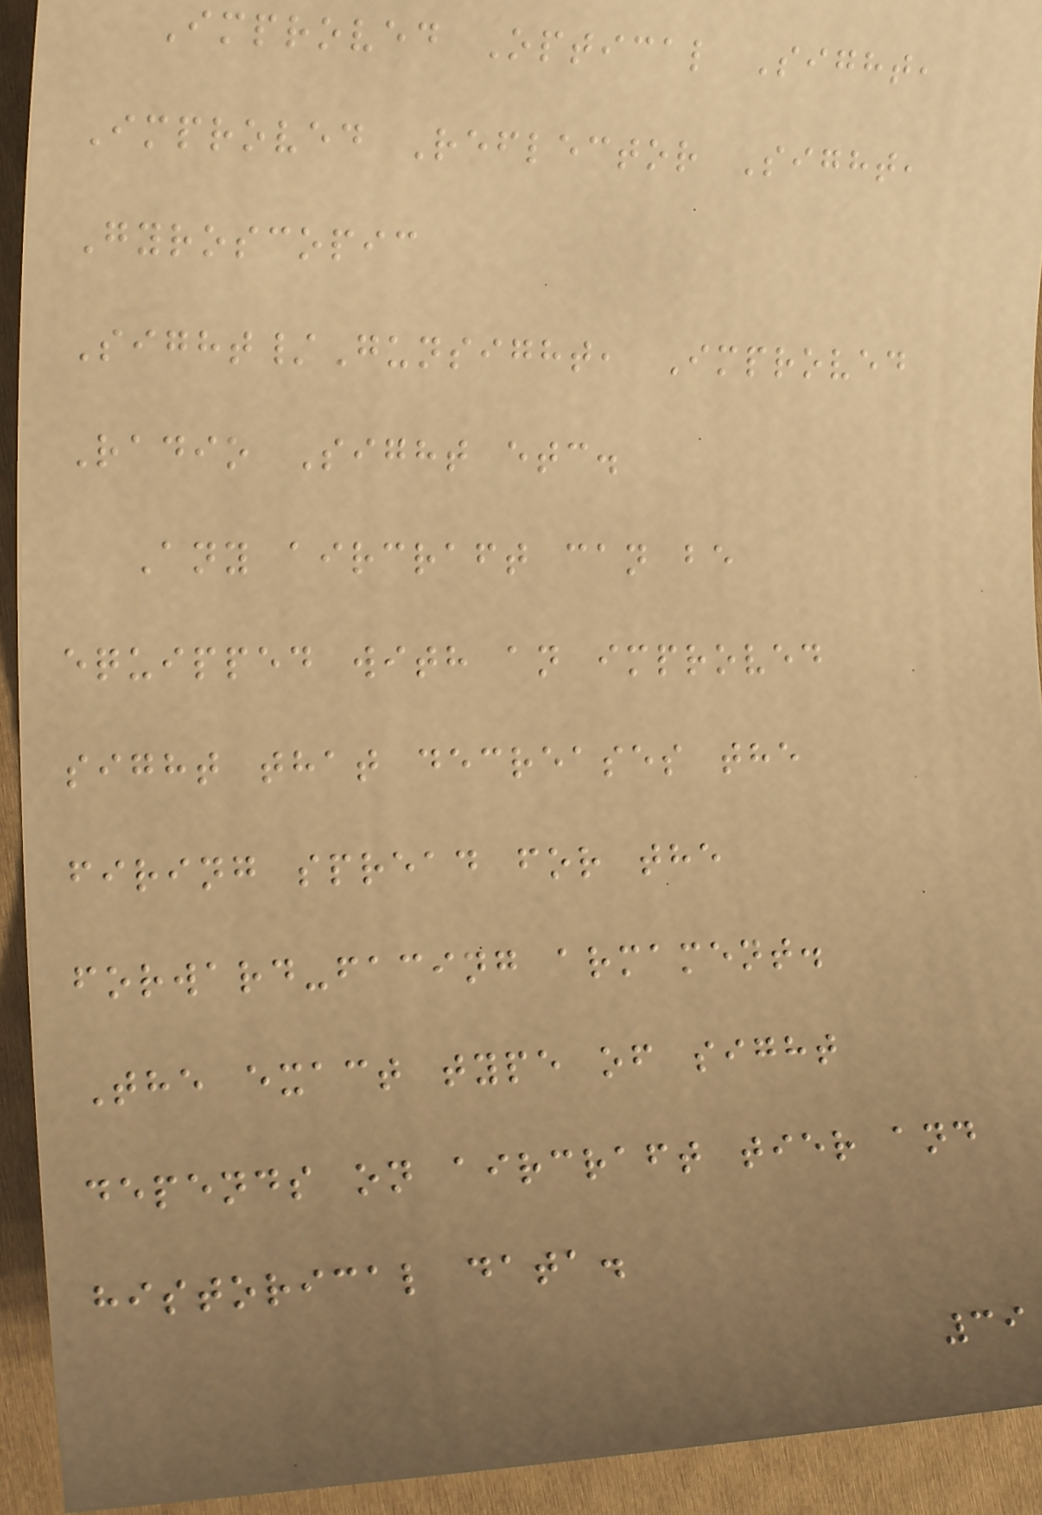Improved Optical Sight,
Improved Reflector Sight,
Gyroscopic
Sight/Gunsight, Improved
Radio Sight etc.
Any aircraft can be
equipped with an improved
sight that decreases the
firing spread for the
forward-facing armament.
The exact type of sight
depends on aircraft tier and
historical data.
39
